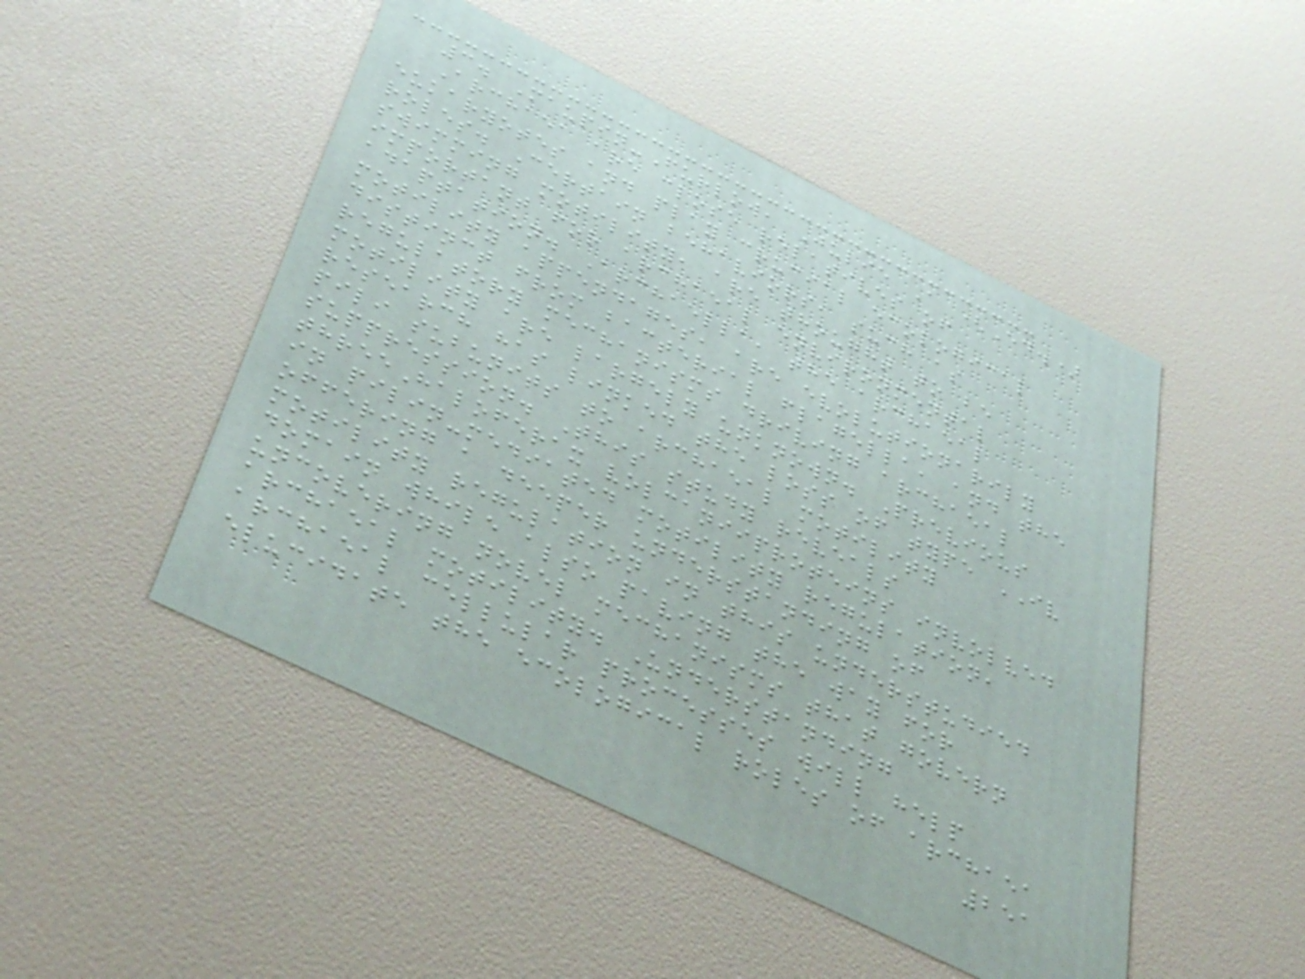3. Maupin-Furlow, Julie A (Ed.)
Archaea are close relatives of
eukaryotes and play crucial ecological
roles. Certain behaviors, such as
swimming motility, are thought to be
important for archaeal environmental
adaptation. Archaella, the archaeal
motility appendages, are evolutionarily
distinct from bacterial flagella, and the
regulatory mechanisms driving archaeal
motility are largely unknown. Previous
research has linked the loss of type IV
pili subunits to archaeal motility
suppression. This study reveals
threeHaloferax volcaniiproteins involved
in pilin-mediated motility regulation,
offering a deeper understanding of
motility regulation in this understudied
domain while also paving the way for
uncovering novel mechanisms that govern
archaeal motility. Understanding
archaeal cellular processes will help
elucidate the ecological roles of archaea
251
